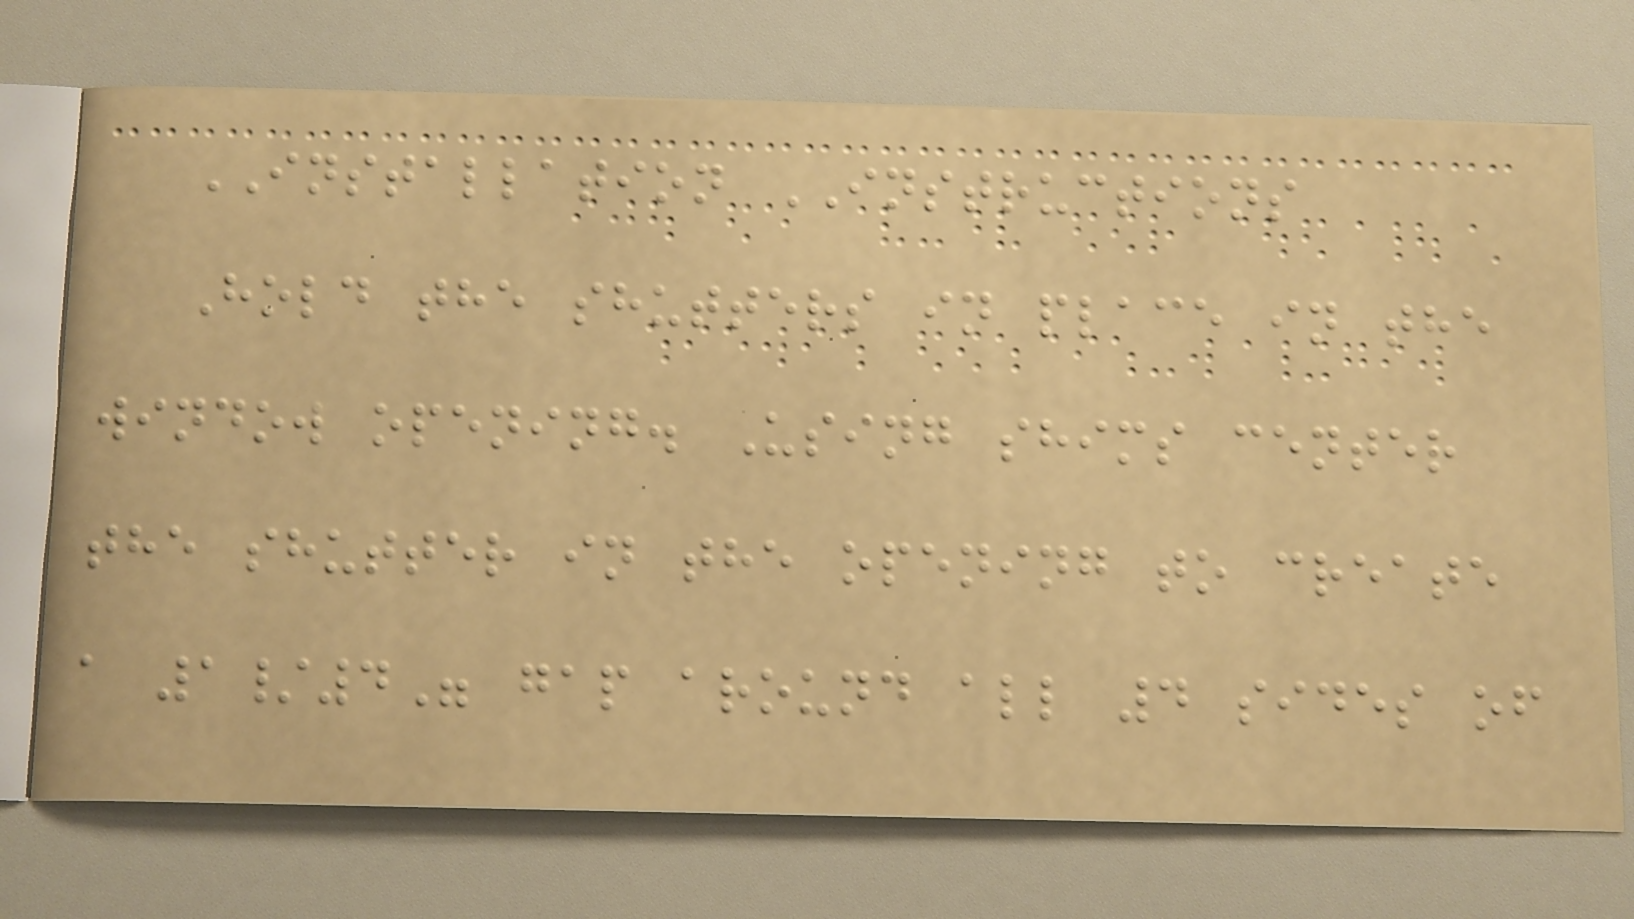INSTALLATION INSTRUCTIONS
Hold the shutters in place in the
window opening. Using shims center
the shutter in the opening to create
a 1/4" gap around all 4 sides of
